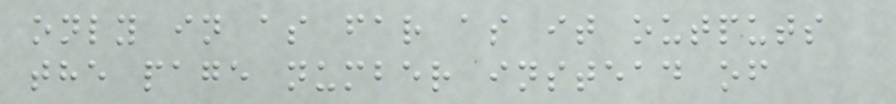only in as far as it outputs
the page number instead of
